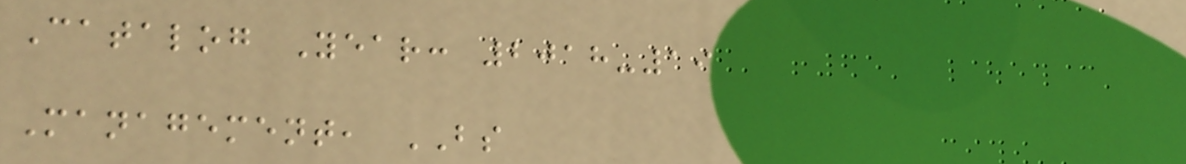Catalog Year: 2018-19
Management, BS
